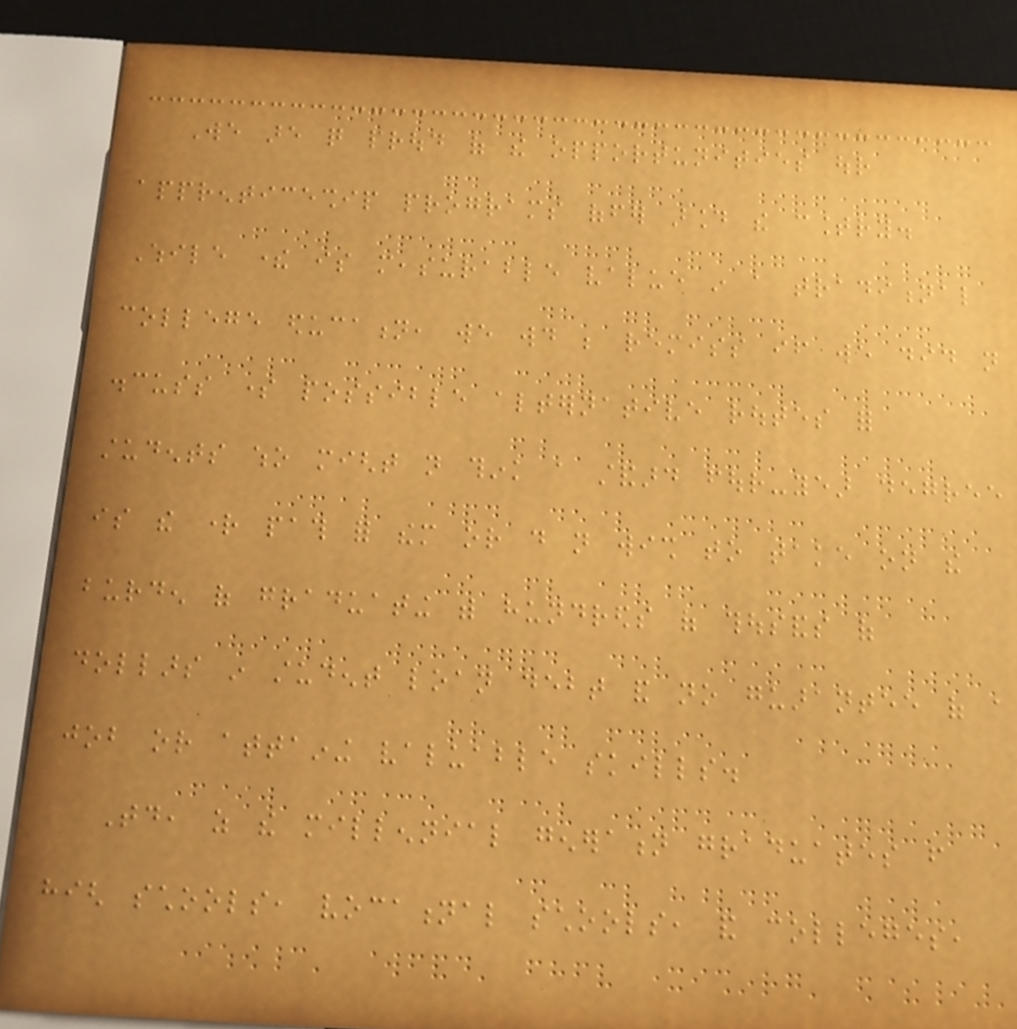We are quite proud of the opportunities our
apprenticeship programs offer around the country.
While there is measurable value in a traditional
college education, we would be remiss if we did not
discuss some possible alternative routes for
students who might not think a standard four-year degree
is the right path for them or do not wish to take on the
burden of graduating with hundreds of thousands of
dollars in student loan debt and no guarantee of a
job or attaining valuable skills.
Today, as the millennial generation graduates from
high schools, vocational schools, and colleges,
